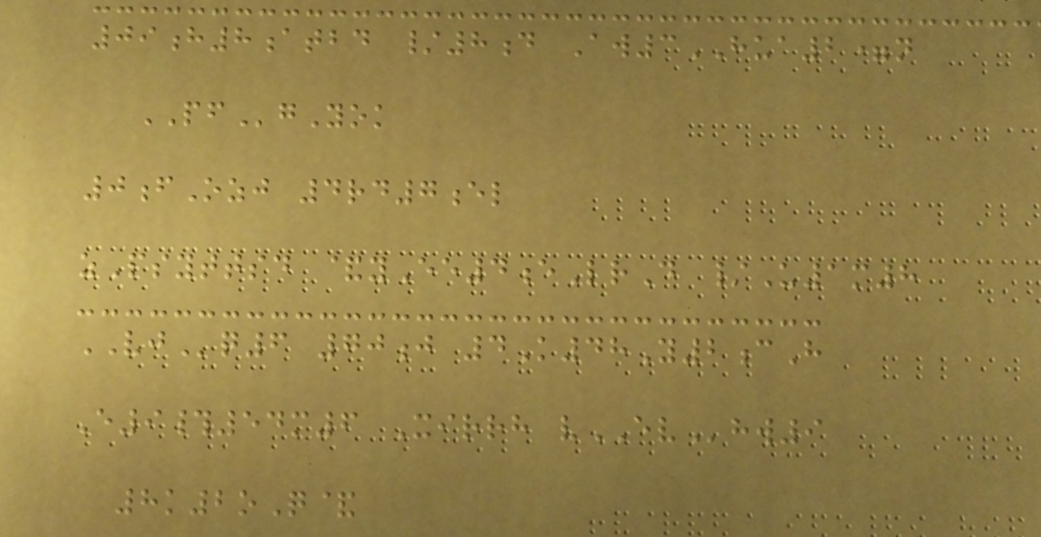09h8atbd /8d Aw3HUA2=n
PFgYok
0fOzj 4rd7el
zPsyttsd &yEe4eLrD /U1m8
VJq6 70j 4K48Y2cH
E9#54m6 Xirrh vEVhw9
8k2oQ&
